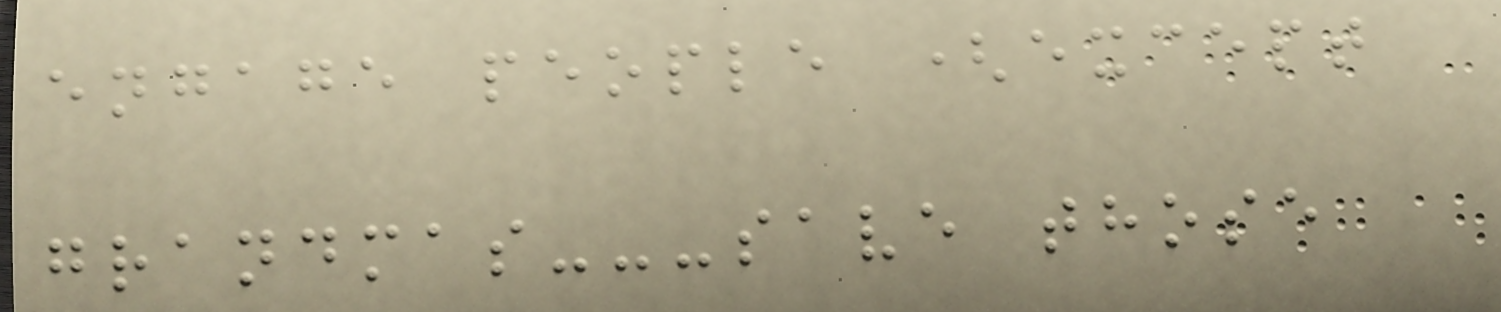engage people (except
grandmas---save those
